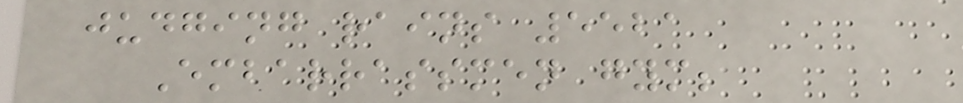judging rains 5521
Embarrassmen gym;
